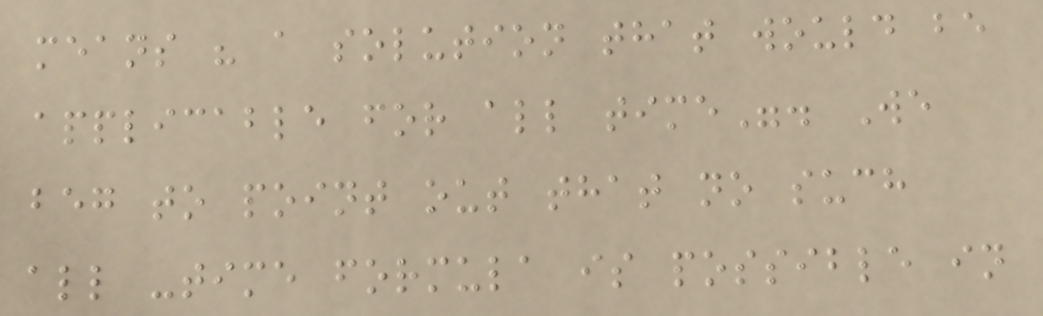means " a solution that would be
applicable for all time". We
beg to point out that no such
all -time formula is possible in
